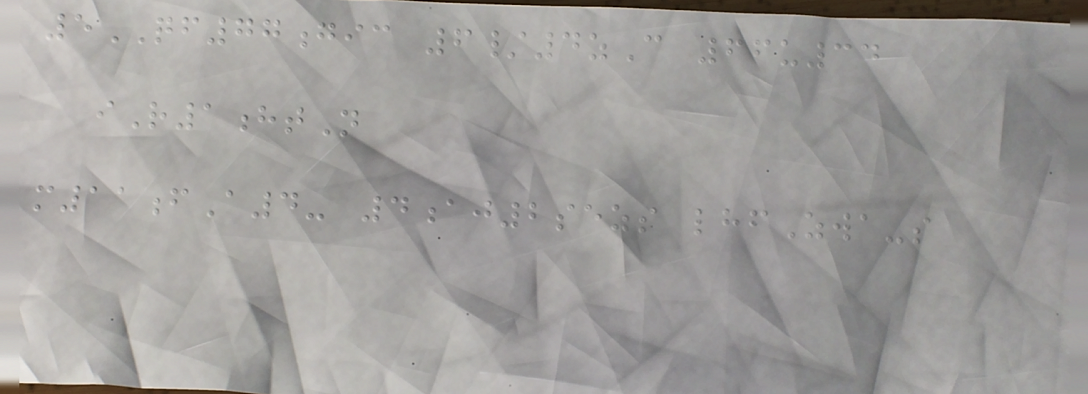5QF77gic 6/4zC 66u34
iR1htN
m11fA4- 4aj2sezs lhfZwa-s
